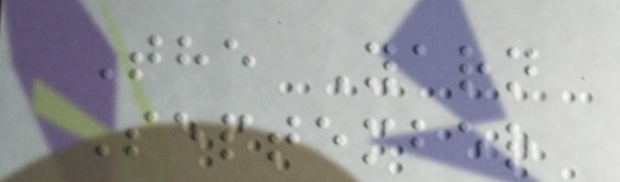The Yarn
September
